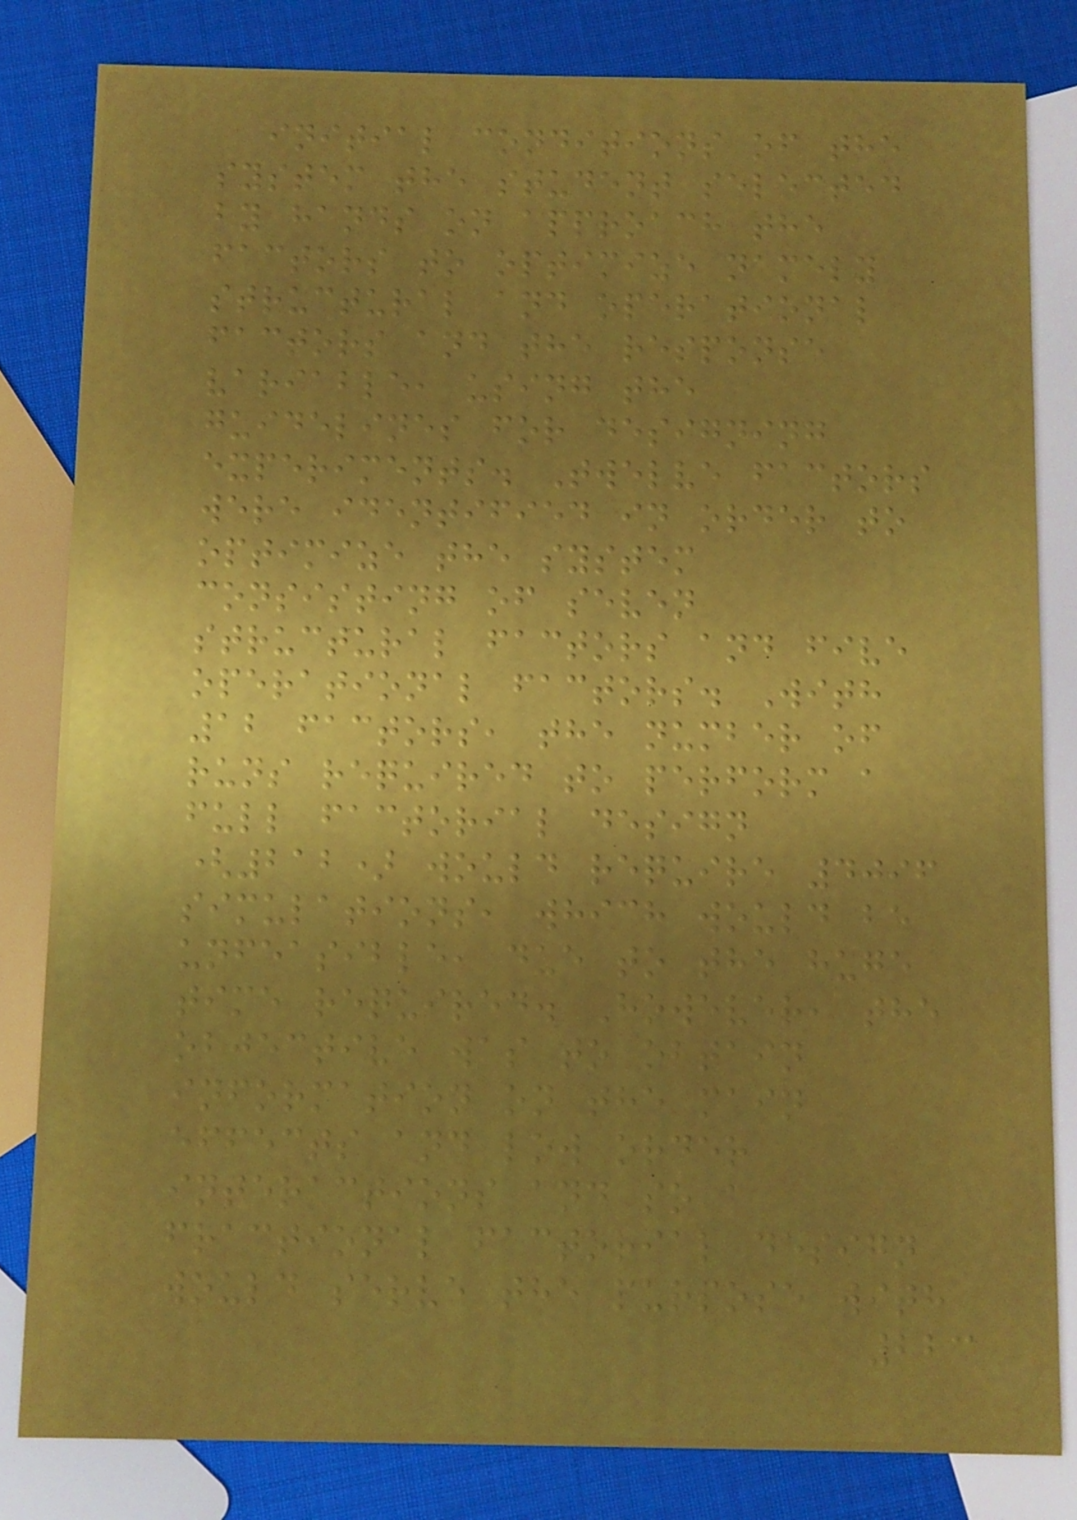initial conditions of the
system the student selected
by hands on approach the
factors to optimize namely
structural and operational
factors and the response
variable, using the
guidelines for designing
experiments. Twelve factors
were identified in order to
optimize the system
consisting of seven
structural factors and five
operational factors. With
12 factors, the number of
runs required to perform a
full factorial design
(212) would require 4096
simulations, which would be
unfeasible, due to the huge
time required. However, the
objective was to obtain
information on the main
effects and low order
interactions and so a
fractional factorial design
would serve the purpose with
223
